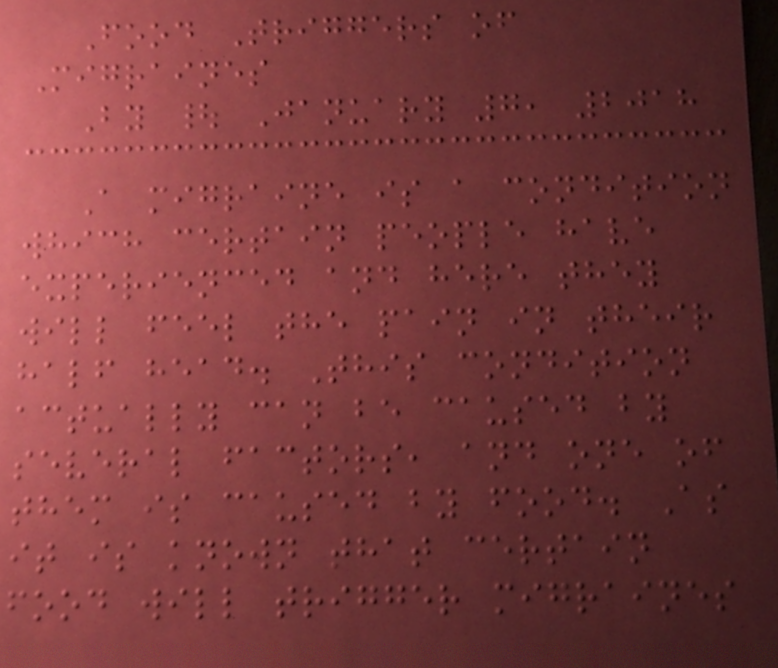Food Triggers of
Migraines
By | January 7, 2018
A migraine is a condition
which certain people have
experienced and here they
will feel the pain in their
half head. This condition
actually can be caused by
several factors, and one of
them is caused by food. As
it is known that certain
food will trigger migraines
